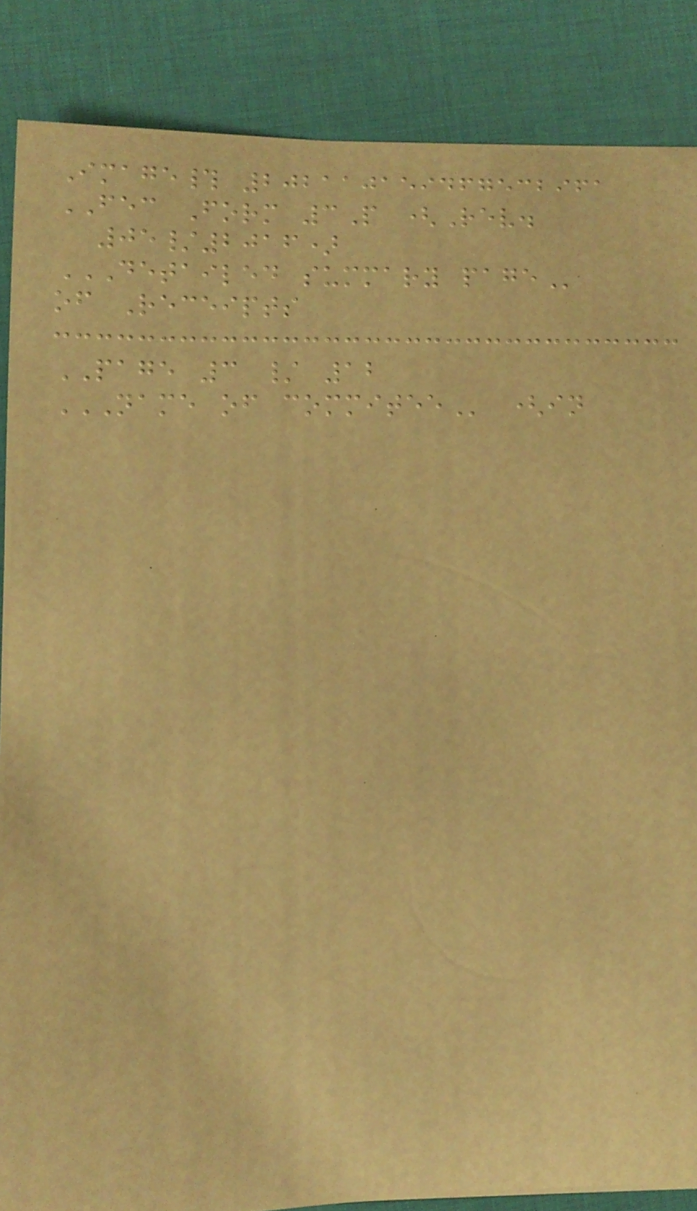Image# 202110159467532961
FEC Form 3P (Rev.
05/2016)
DETAILED SUMMARY PAGE
of Receipts
PAGE 3 / 12
NAME OF COMMITEE (in
